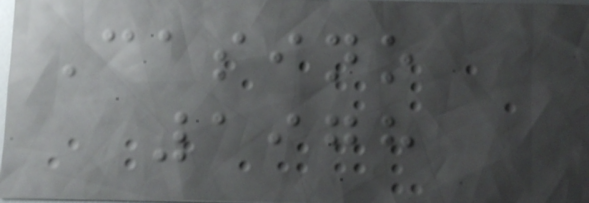Casino
1978
